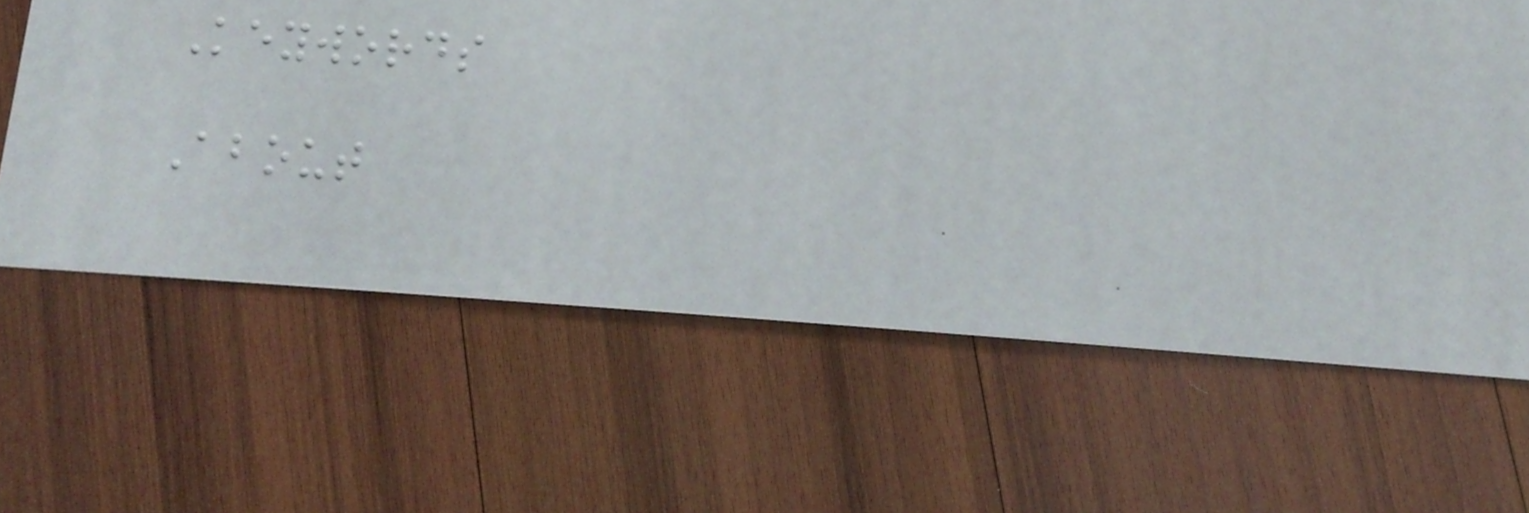Keywords
About
